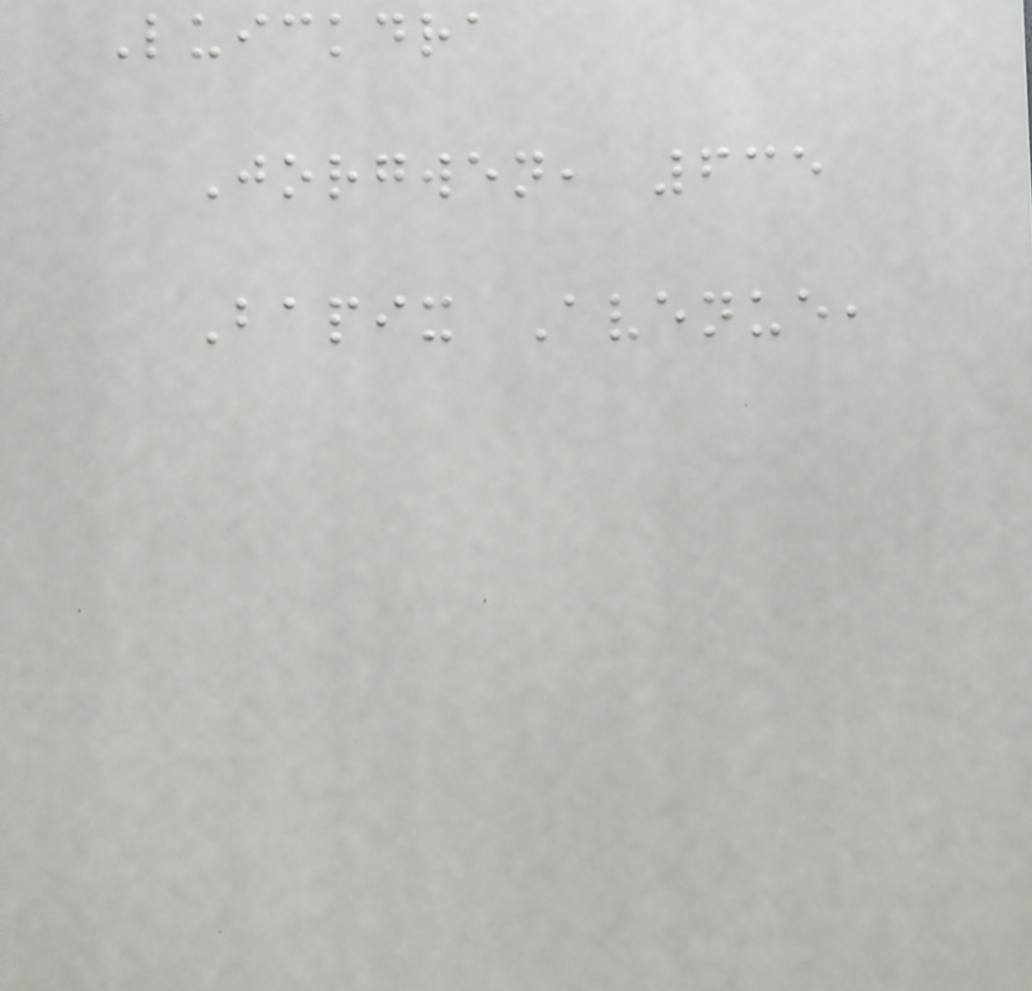Luickdra
Jorgwen, 635
Bapix Avenue,
